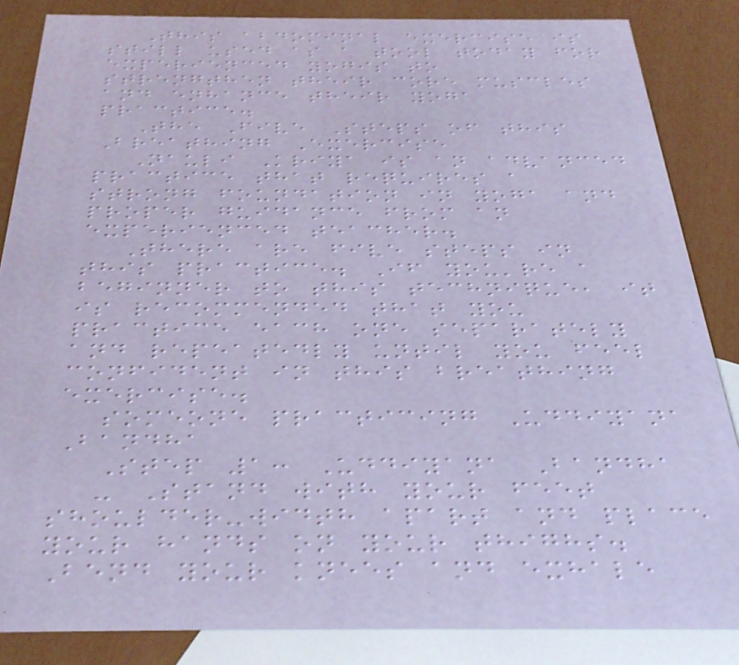This abdominal exercise is
still used as a tool today for
experienced yogis to
strengthen their core muscles
and enhance their yoga
practice.
The Five Steps of this
Breathing Exercise
Nauli Kriya is an advanced
practice that requires a
strong foundation in yoga and
proper guidance from an
experienced teacher.
There are five steps in
this practice. If you're a
beginner to this technique, it
is recommended that you
practice each one separately
and repeatedly until you feel
confident in this breathing
exercise.
someone practicing Uddiyana
Bandha
Step 1: Uddiyana Bandha
- Stand with your feet
shoulder-width apart and place
your hands on your thighs.
Bend your knees and exhale
